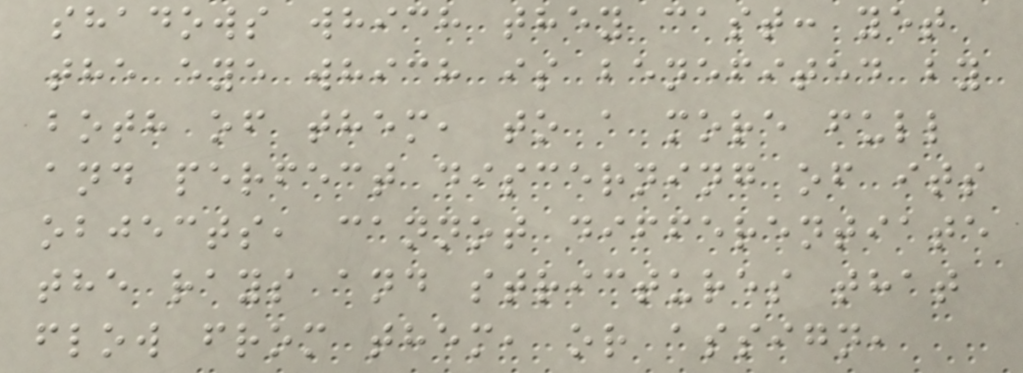shadows which they cast: yet
the eye which is benefited by
both of them, to a more full
and perfect discerning of its
objects, cannot differentiate
the rays and strictures that
flow from them, or assign,
